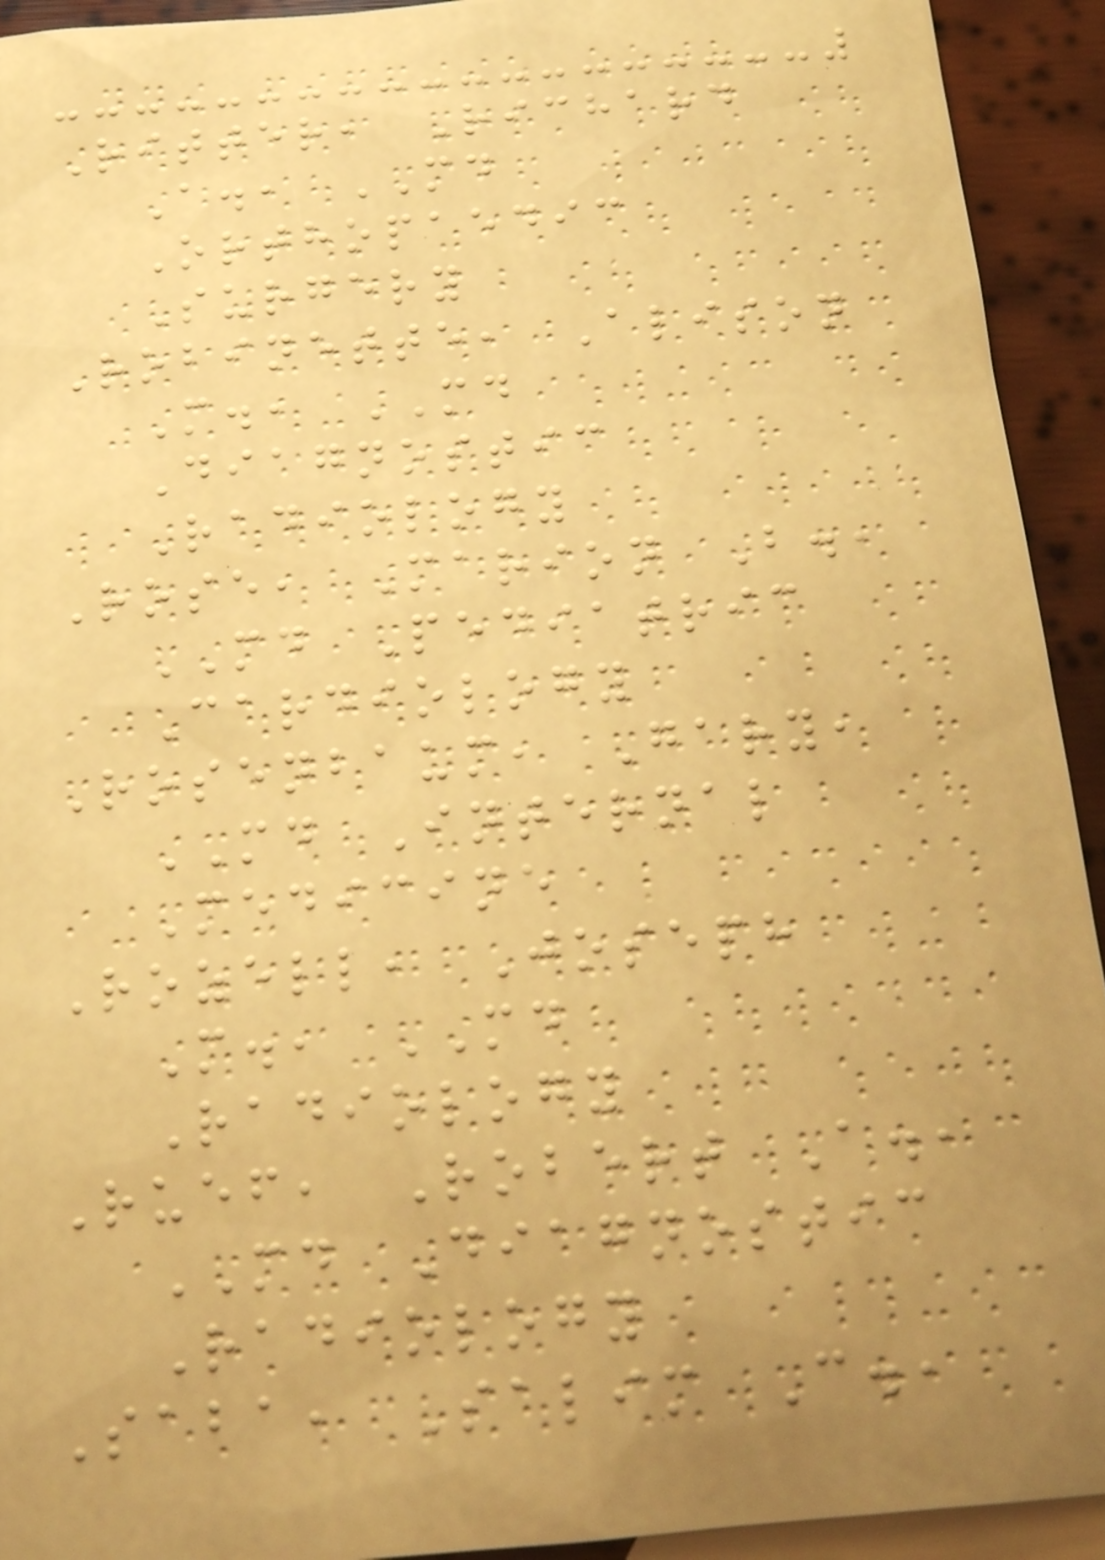Ritter, Richard
A., MD
Orthopaedic
Surgery
Robinette, Alison
M., MD
Diagnostic
Radiology
Rose, Marion B.,
MD Pediatric
Cardiology
Rosenbaum, Gary,
MD Internal
Medicine
Rozell, Joseph
M., MD
Radiology
Ruef, Robert A.,
MD Diagnostic
Radiology
Saba, Salim C.,
